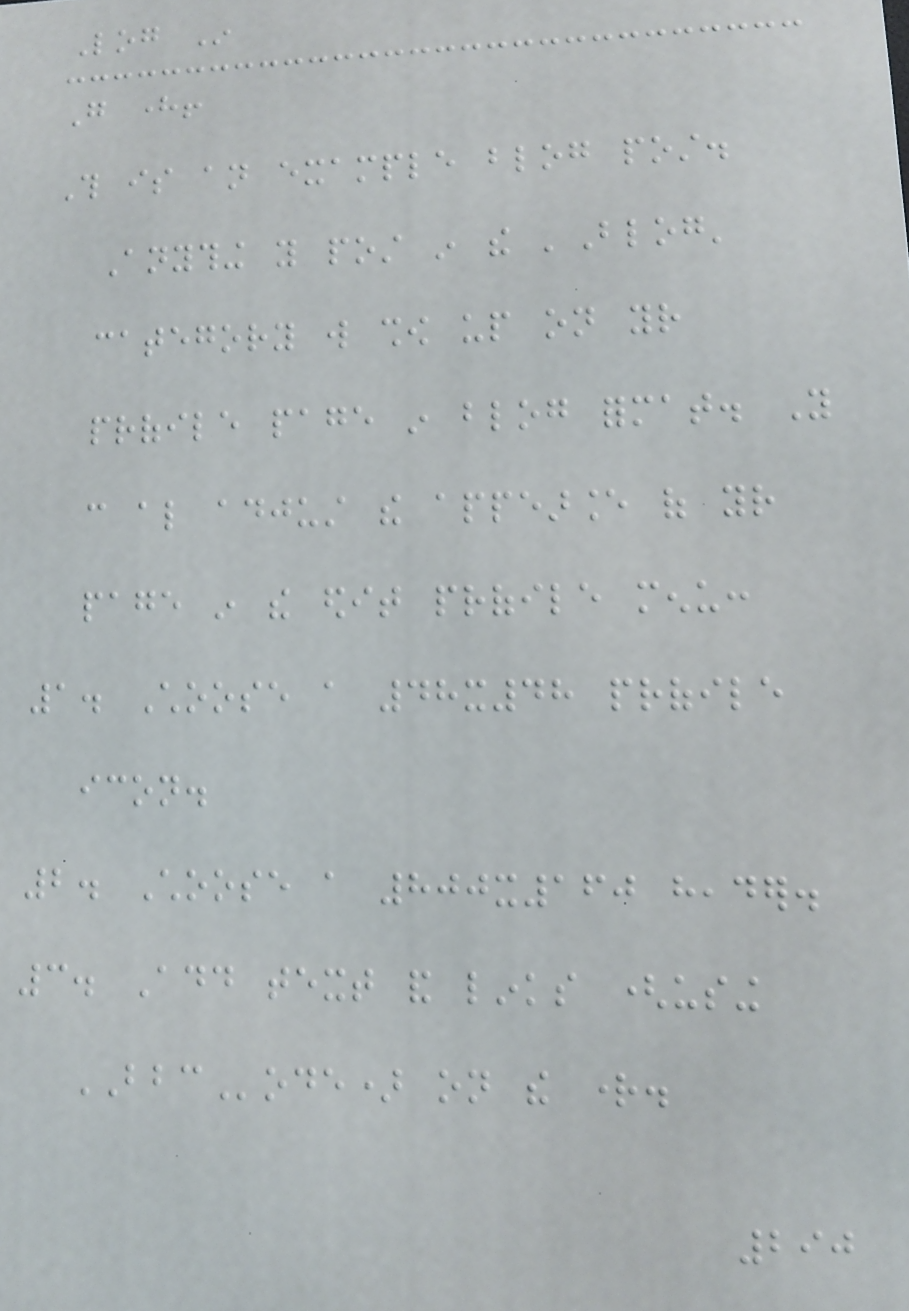Log In
Go here!
This is an example blog post.
Anything you post in the 'Blog'
category will show up on your
profile page in blog format. You
can also adjust the appearance of your
page in the edit profile menu:
1. Choose a 48x48 profile
icon.
2. Choose a 800x160 header.
3. Add text and links (using
BBCode) on the right.
290
